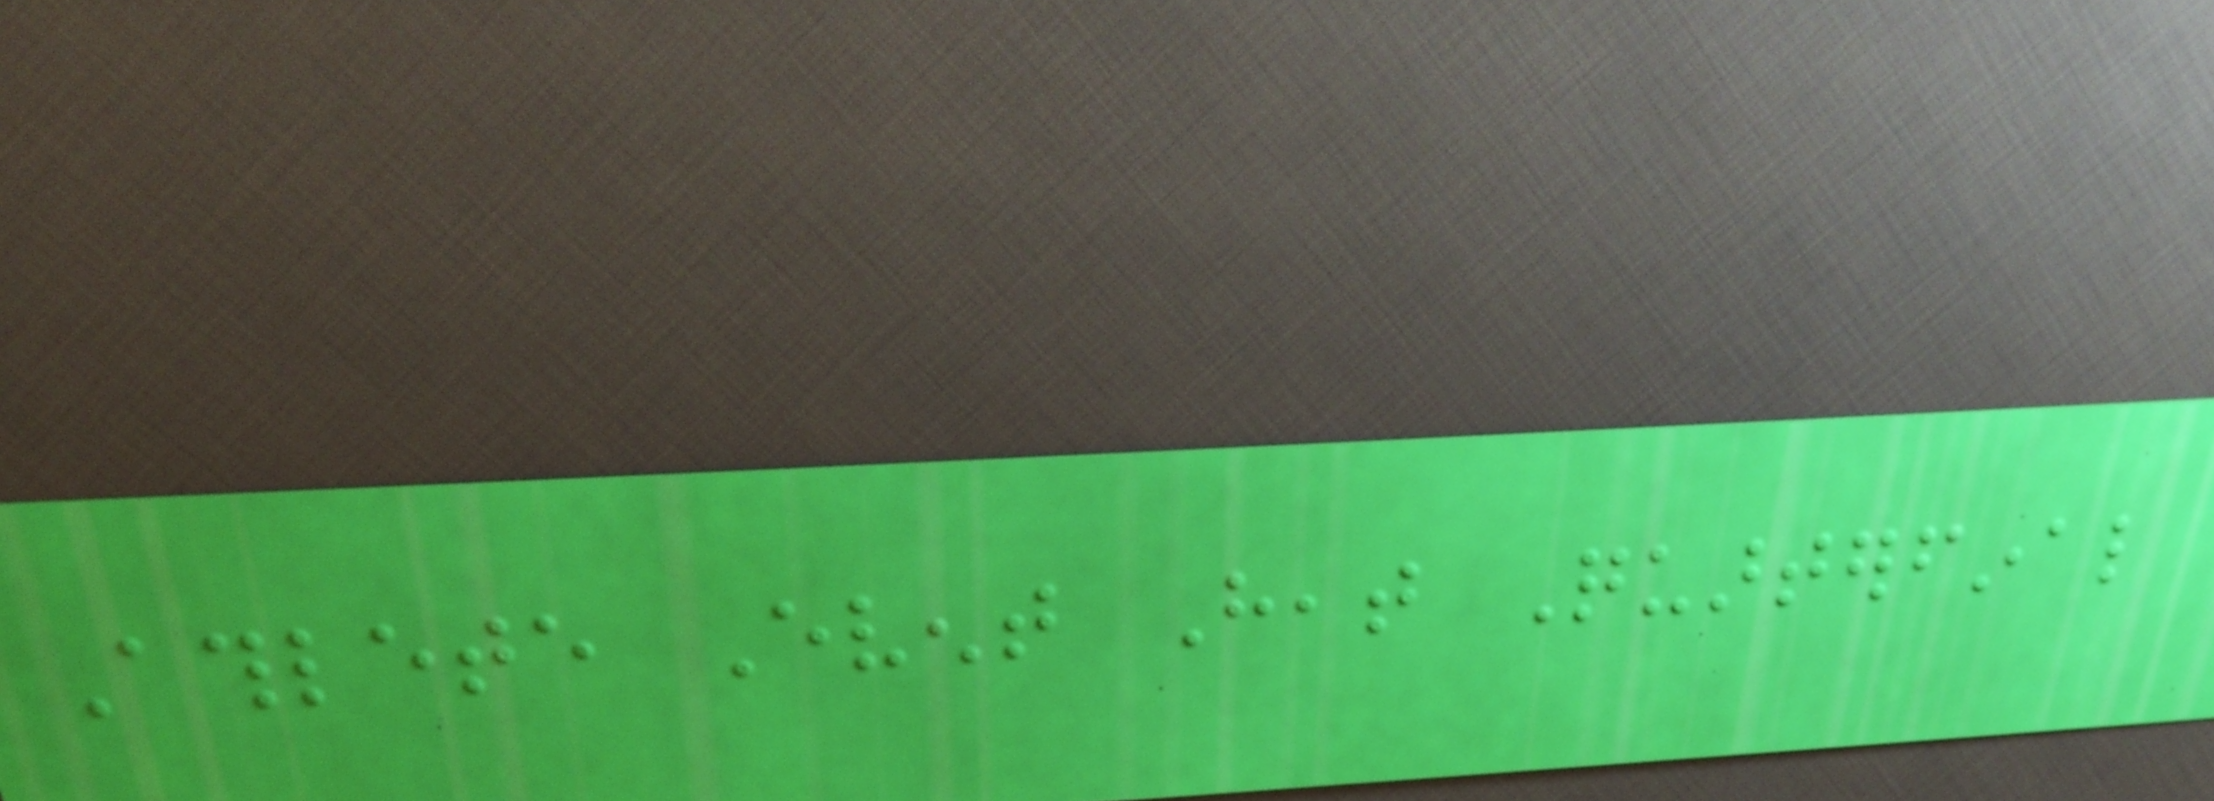Athlete Event Heat Quarterfinal
